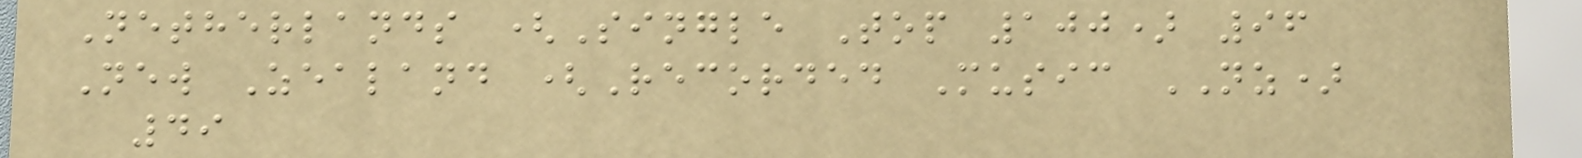Netherlands (Single Top 100) 96
New Zealand (Recorded Music NZ)
49
